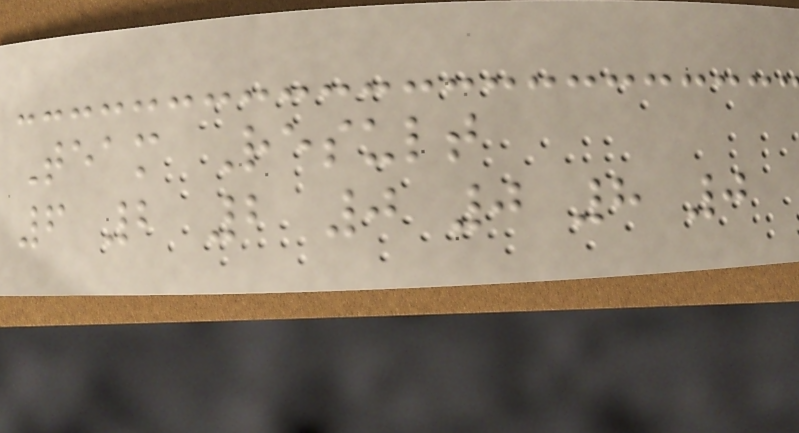Team Result
6 2 2 0 0 8 0
